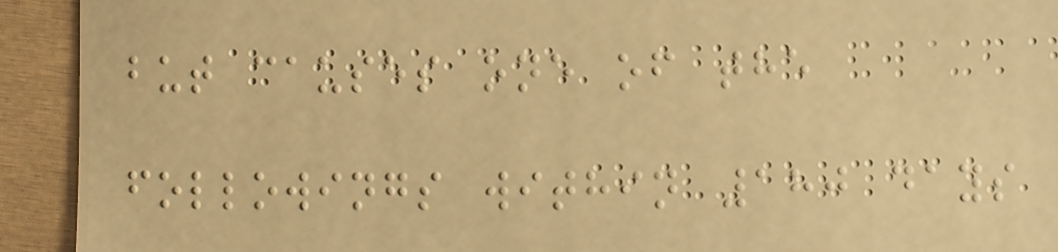but causes one of the
followings within 180 days
